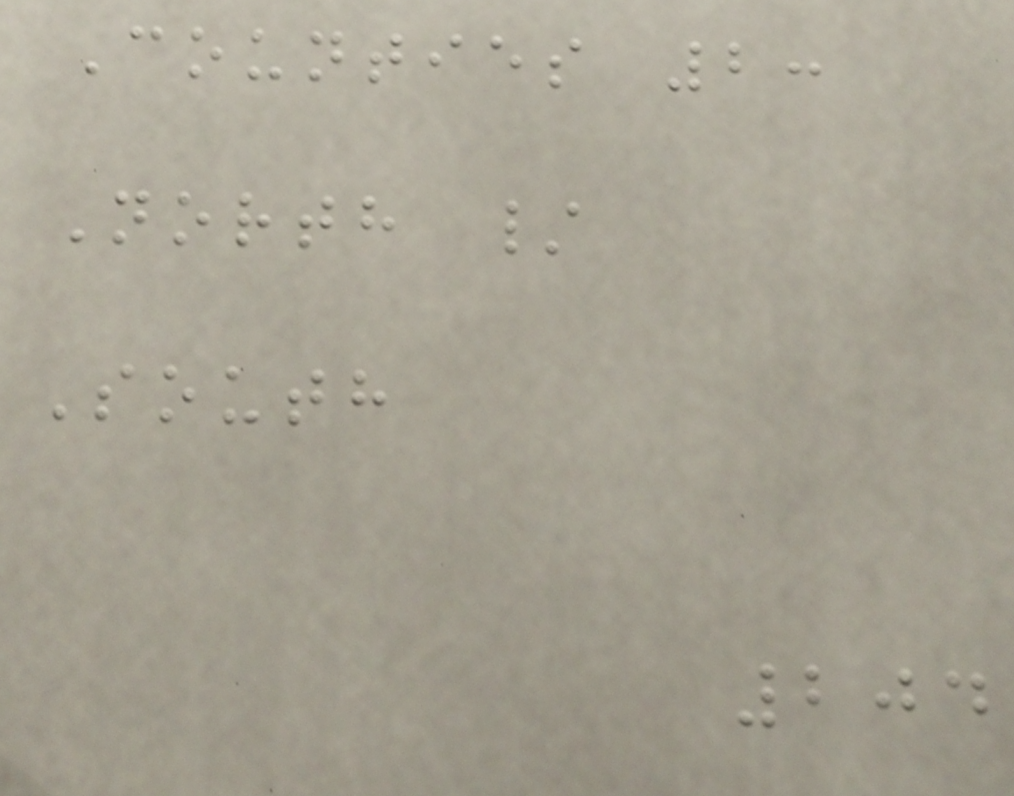Counties 2:
North /
South
204
